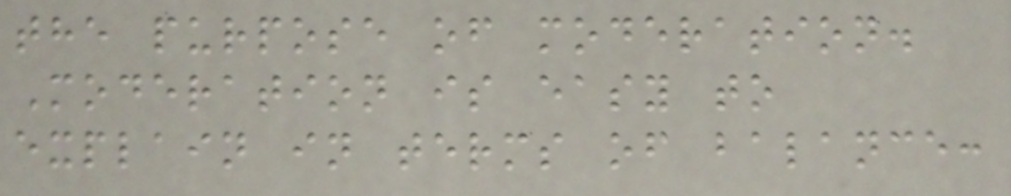the purpose of moderation.
Moderation is easy to
explain in terms of balance:
